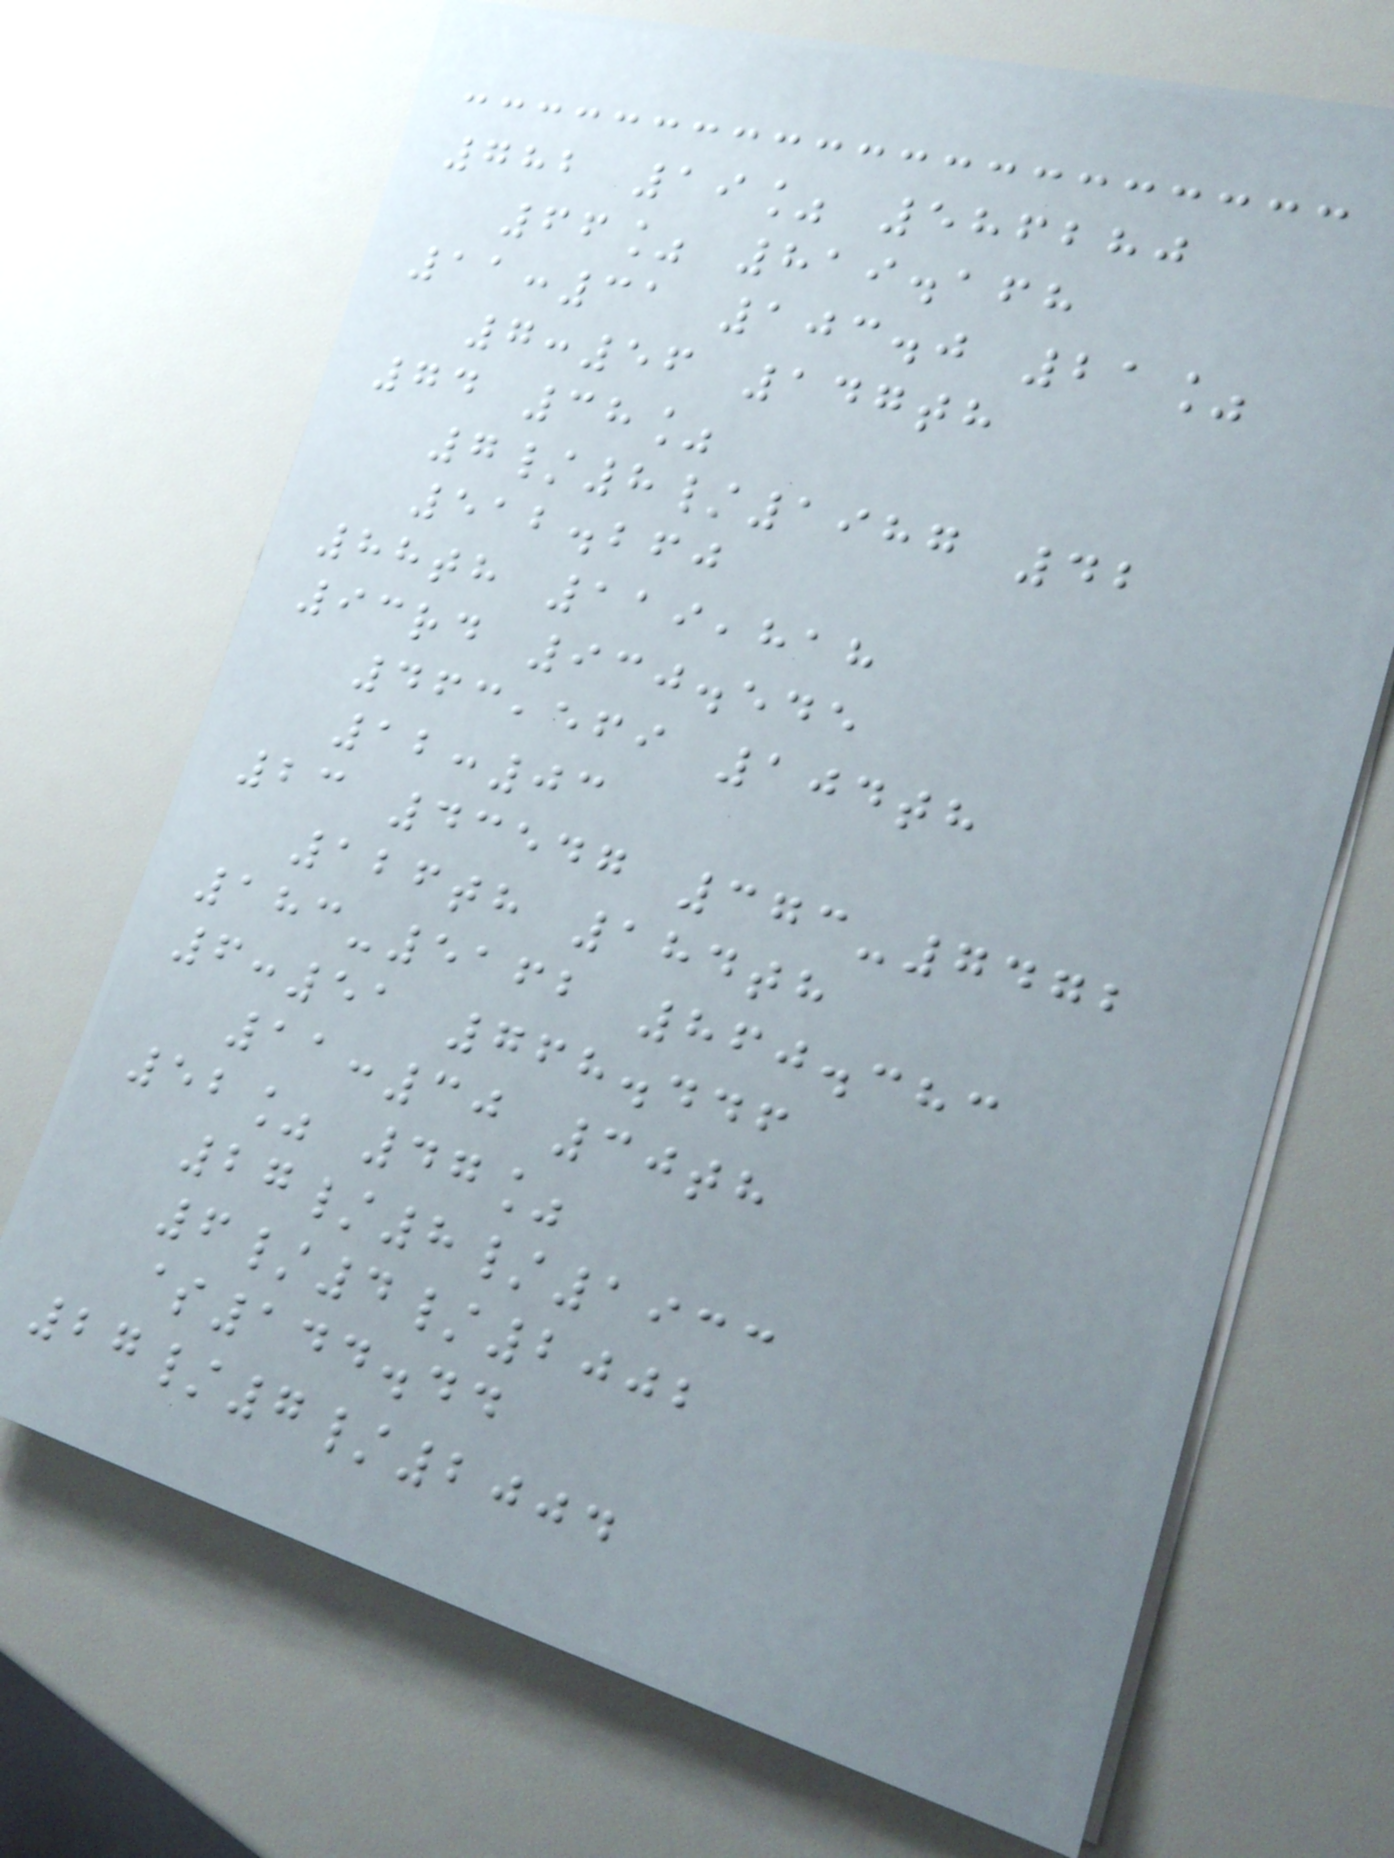782 19% 586280
66% 819.168
11:31 103.0 21%
7:56 147th
74 38%
7/8/1987 42
512.260
88th 119,818
93rd 930.545
463,569 104th
12:03
23 43547 373-7472
126th 184th
183-5162 860.383
6:51 768.446
11:30 30th
52% 47%
27/8/1933
6/4/2002
$144.44
27/7/2004
